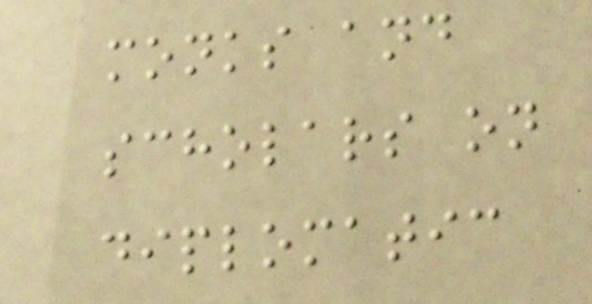monks and
scholars on
diplomatic
